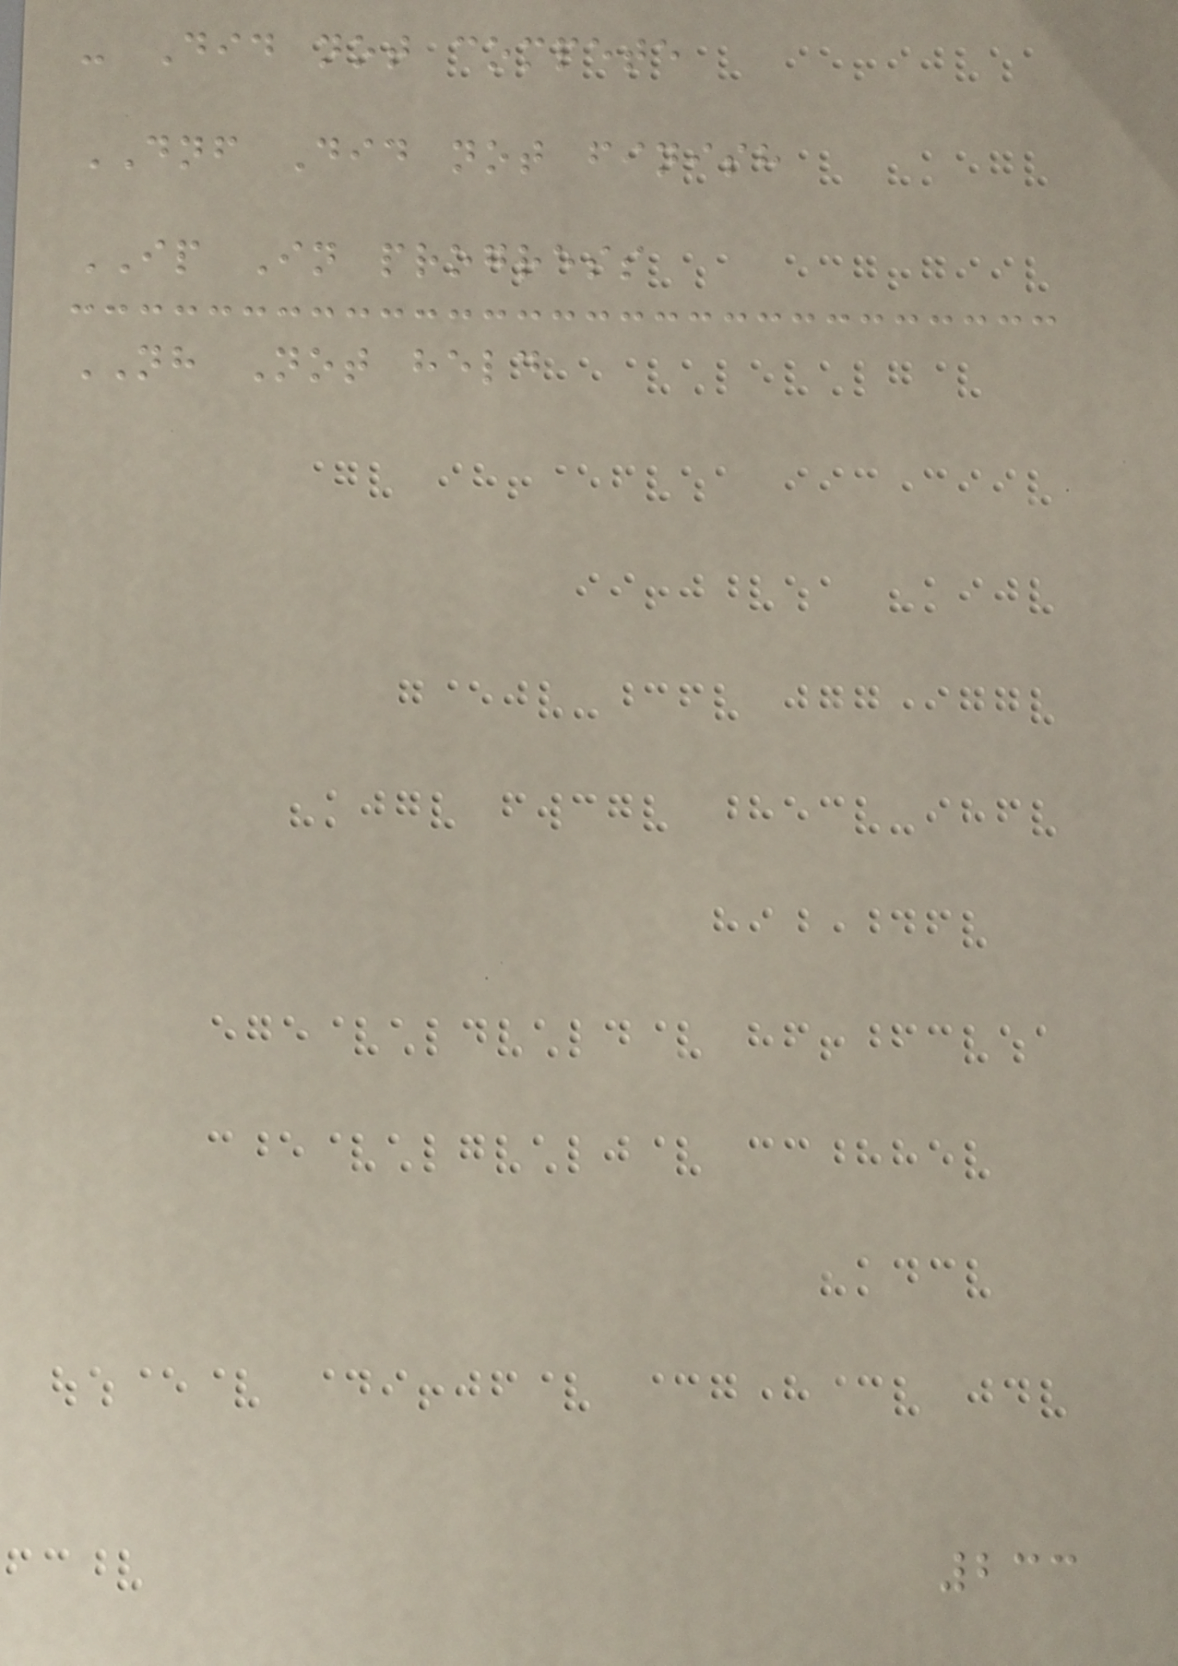- Did not compete
DNF Did not finish
IP In progress
NH Not held
233
